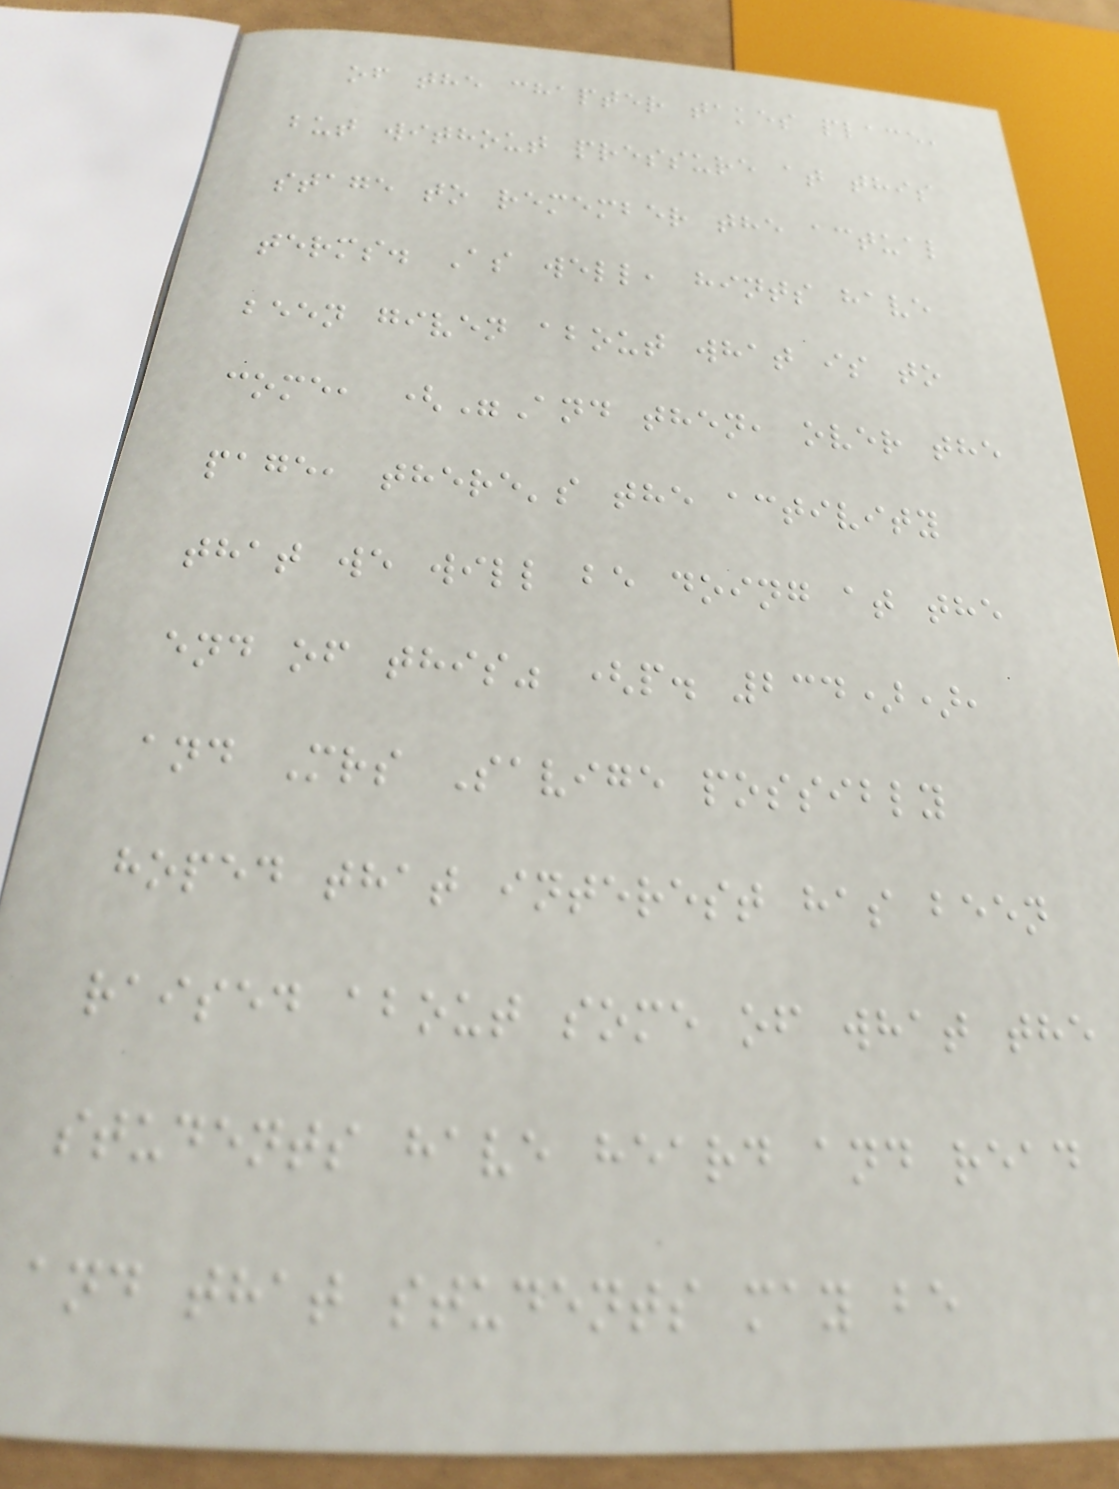of the chapter takes place,
but without pressure at this
stage to remember the actual
terms. As well, hints have
been given about what is to
come, ("And then, over the
page, there's the activity
that we will be doing at the
end of this" (p. 234)),
and Mrs Savige possibly
hoped that interest has been
raised about some of what the
students have heard and read
and that students may be
